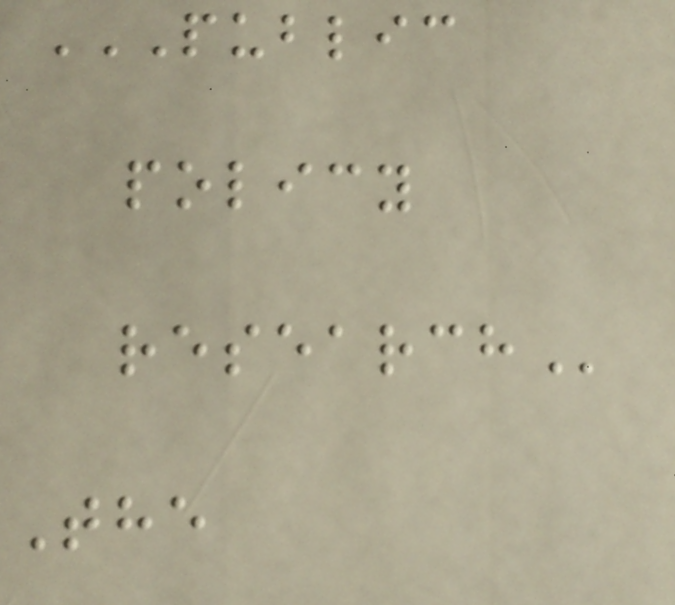PUBLIC
POLICY
RESEARCH
The
